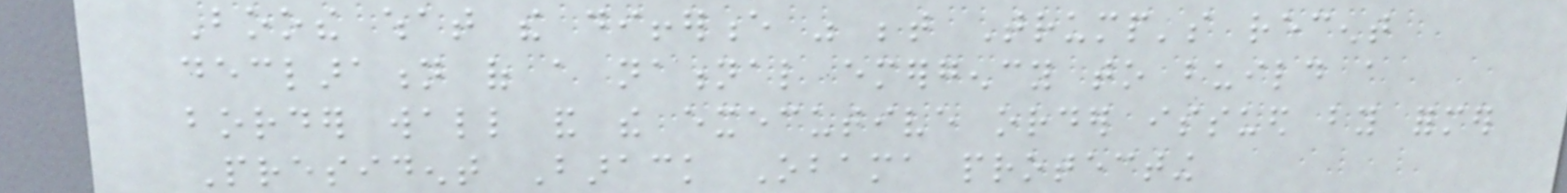Boothe what the difference was between Trump's recent
declaration of a national emergency to build a
border wall and the executive order issued by former
President Barack Obama protecting
